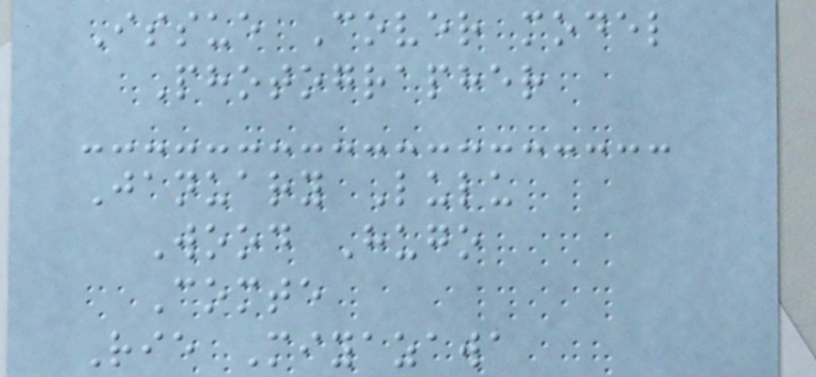Issue Cover model
Photographer
January Lulu
Wood Hugo
Comte
Rie Miyazawa
